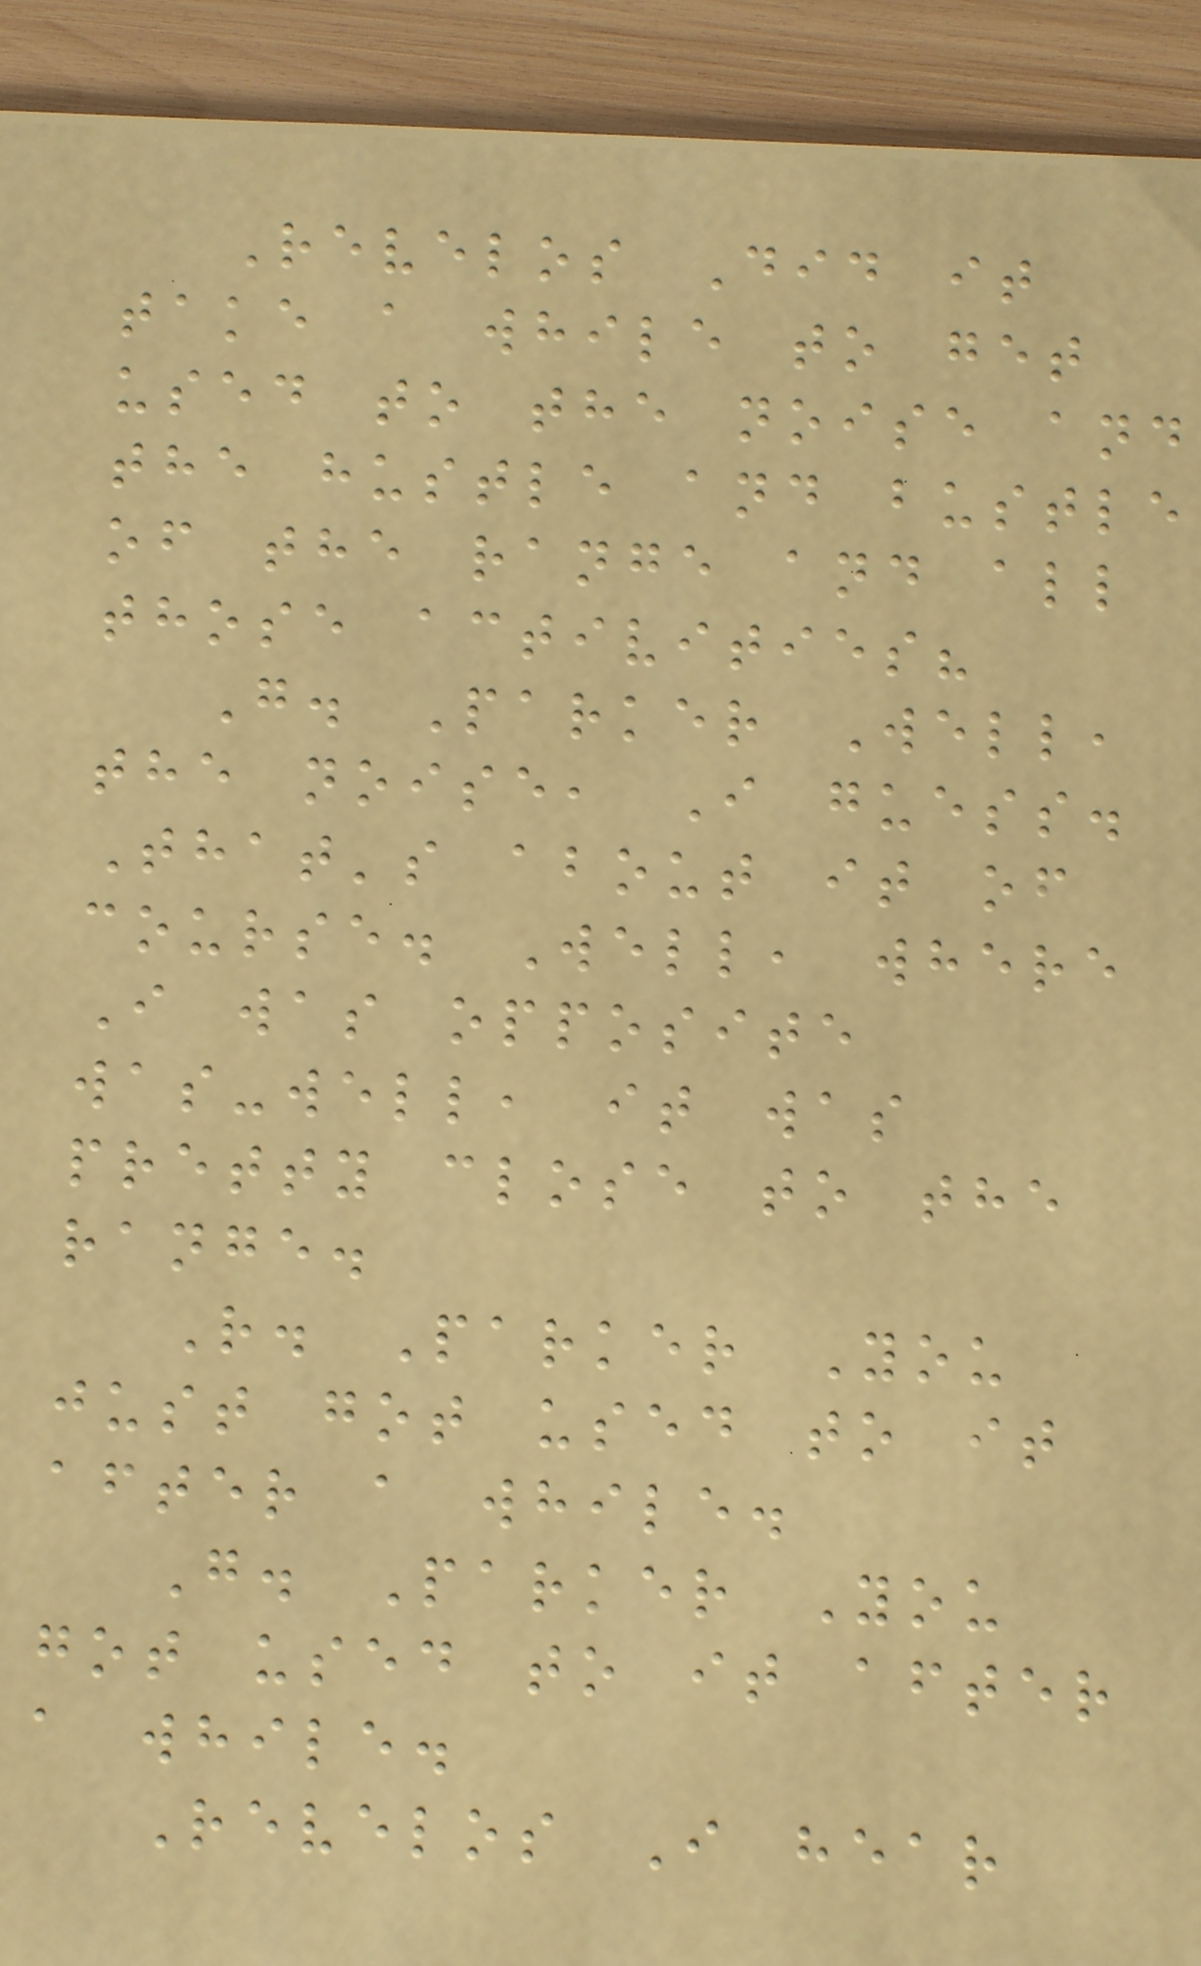Revelos Did it
take a while to get
used to the noise and
the hustle and bustle
of the range and all
those activities?
G. Parker Well,
the noise, I guess.
That's about it of
course. Well, where
I was opposite
was-well, it was
pretty close to the
range.
R. Parker You
just got used to it
after a while.
G. Parker You
got used to it after
a while.
Revelos I hear
